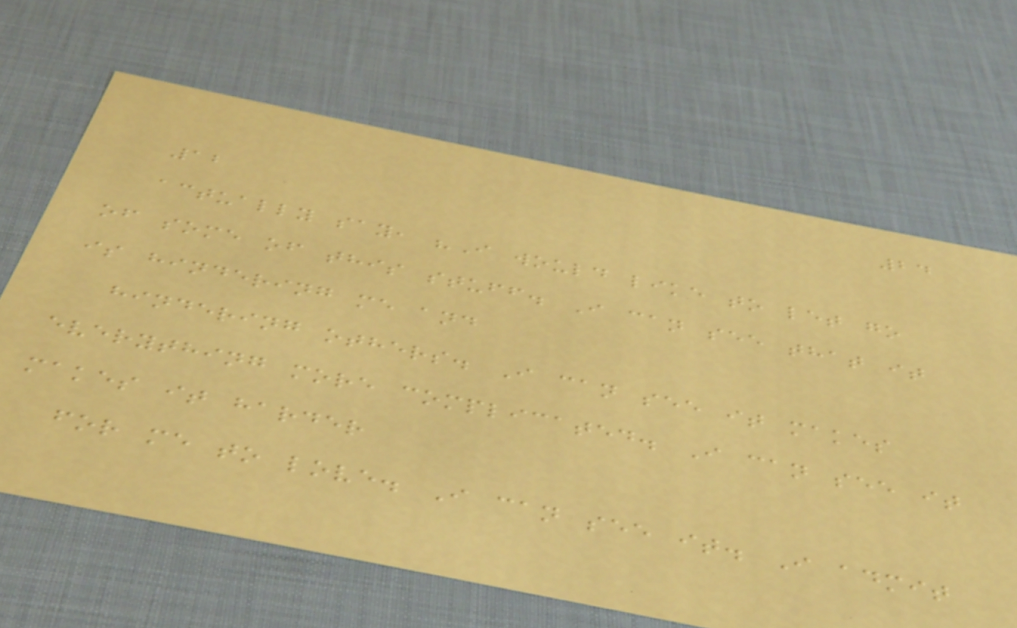24
12
actually say, "I would like to let go
of some of this stuff. I can see that it
is hindering me and
hindering others. I can see it makes
everything more complicated. I can see it
makes it harder
for me to love. I can see it. I admit
